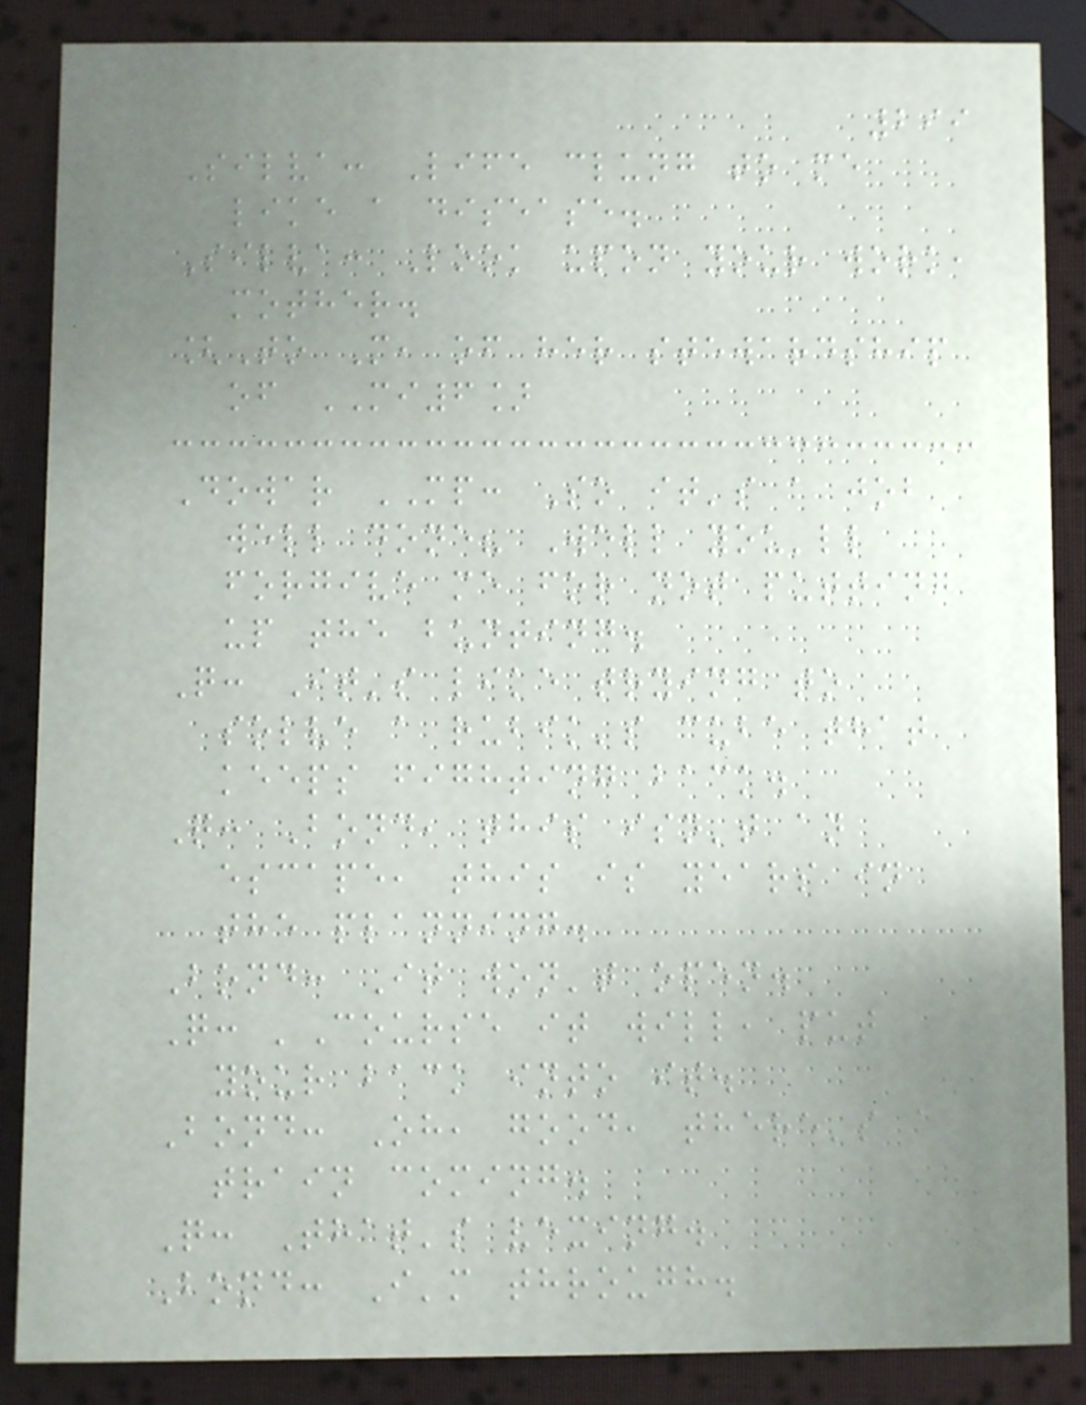299
Silva: Life clung to me
like a disease.
Silva: Look upon your work,
mother.
[To M, of her stewardship
of MI6]
Dowar MP: So it's a job
well done? Well you'll
forgive me for not putting
up the bunting.
Q: It's like trying to
solve a rubik's cube that
keeps fighting back.
Q: Bond, this isn't an
escape, this is years in
the planning.
Bond: It won't open.
Q: 'Course it will, put
your back into it.
Bond: Oh, good, there's a
train coming.
Q: That's vexing.
Bond: I'm through.
